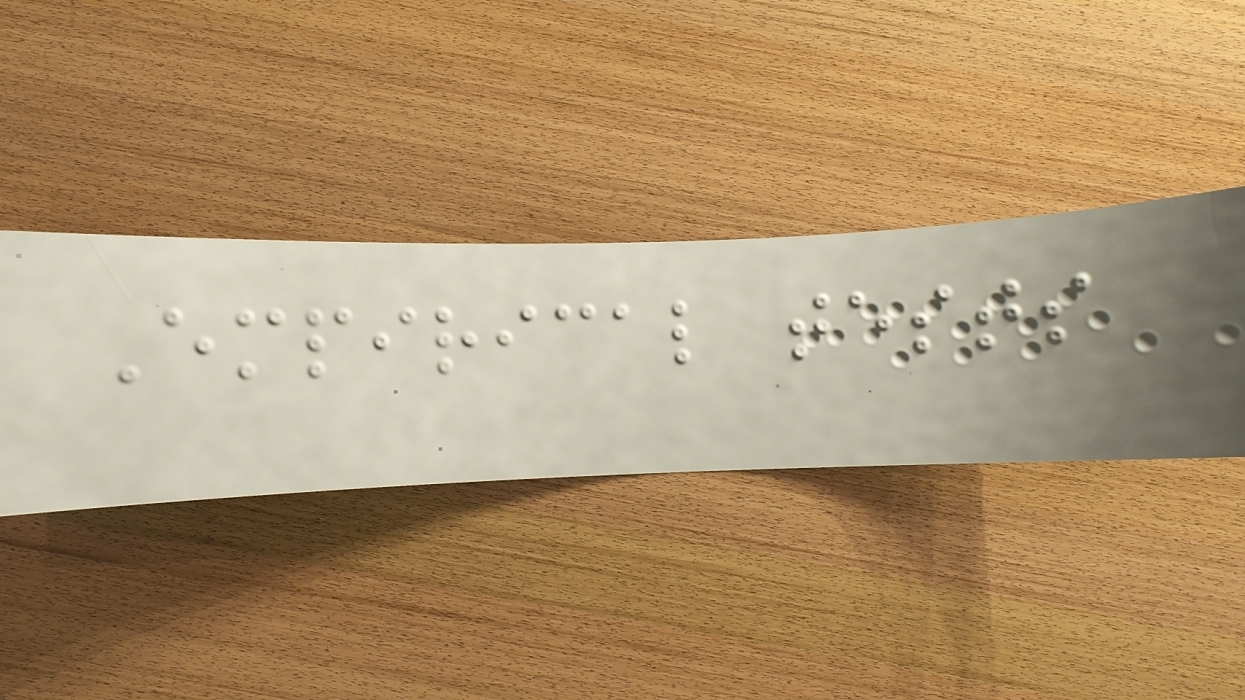Empirical tests
